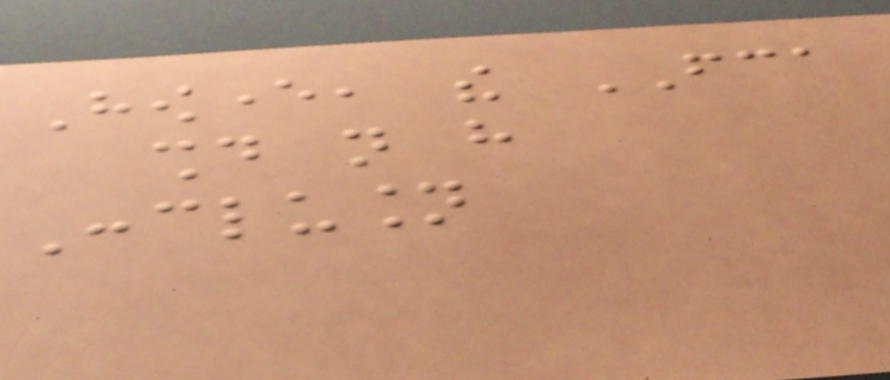However, the FCA
should not have
Conclusion
